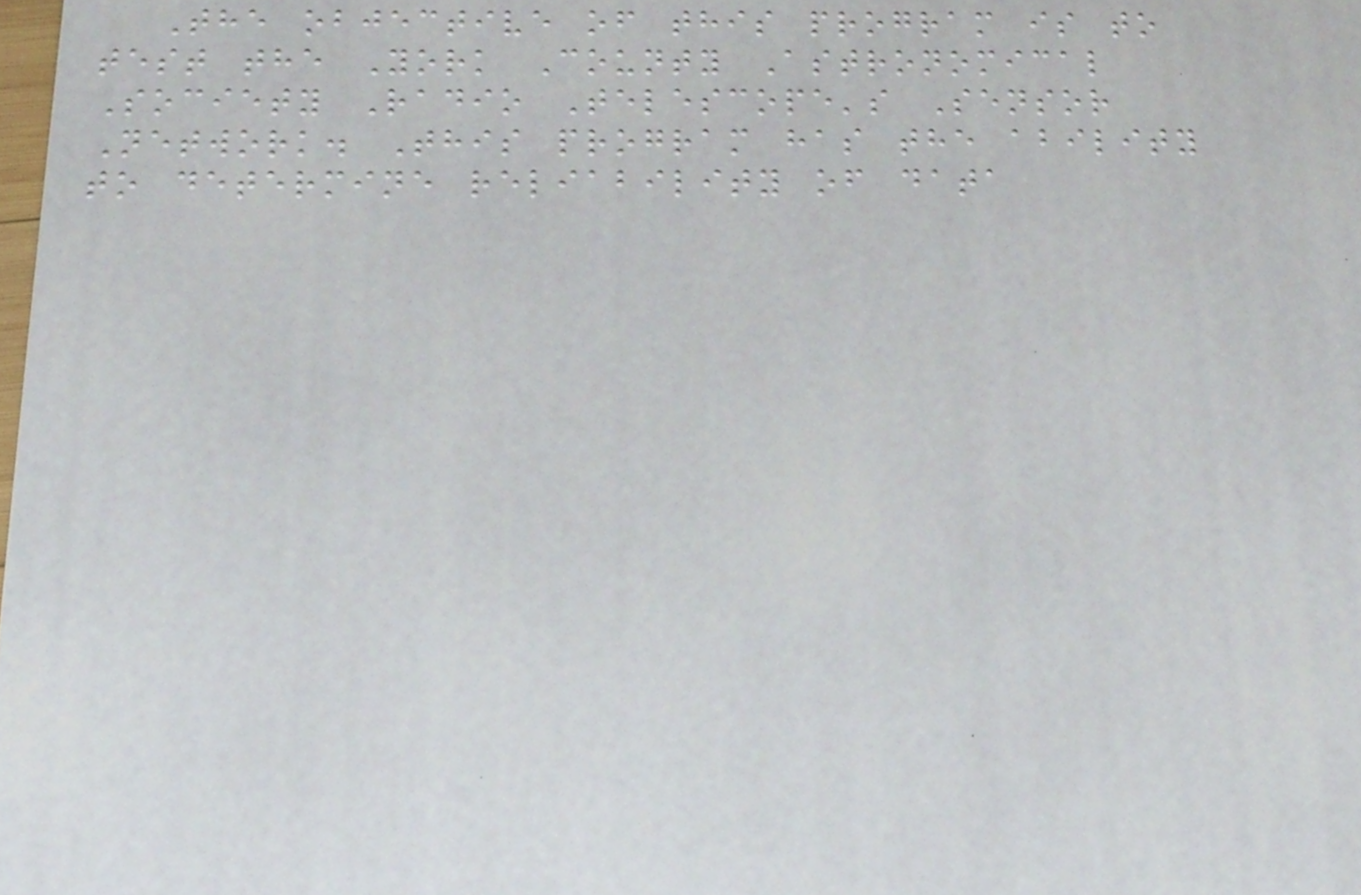The objective of this program is to
test the York County Astronomical
Society Radio Telescope's Sensor
Network. This program has the ability
to determine reliability of data
